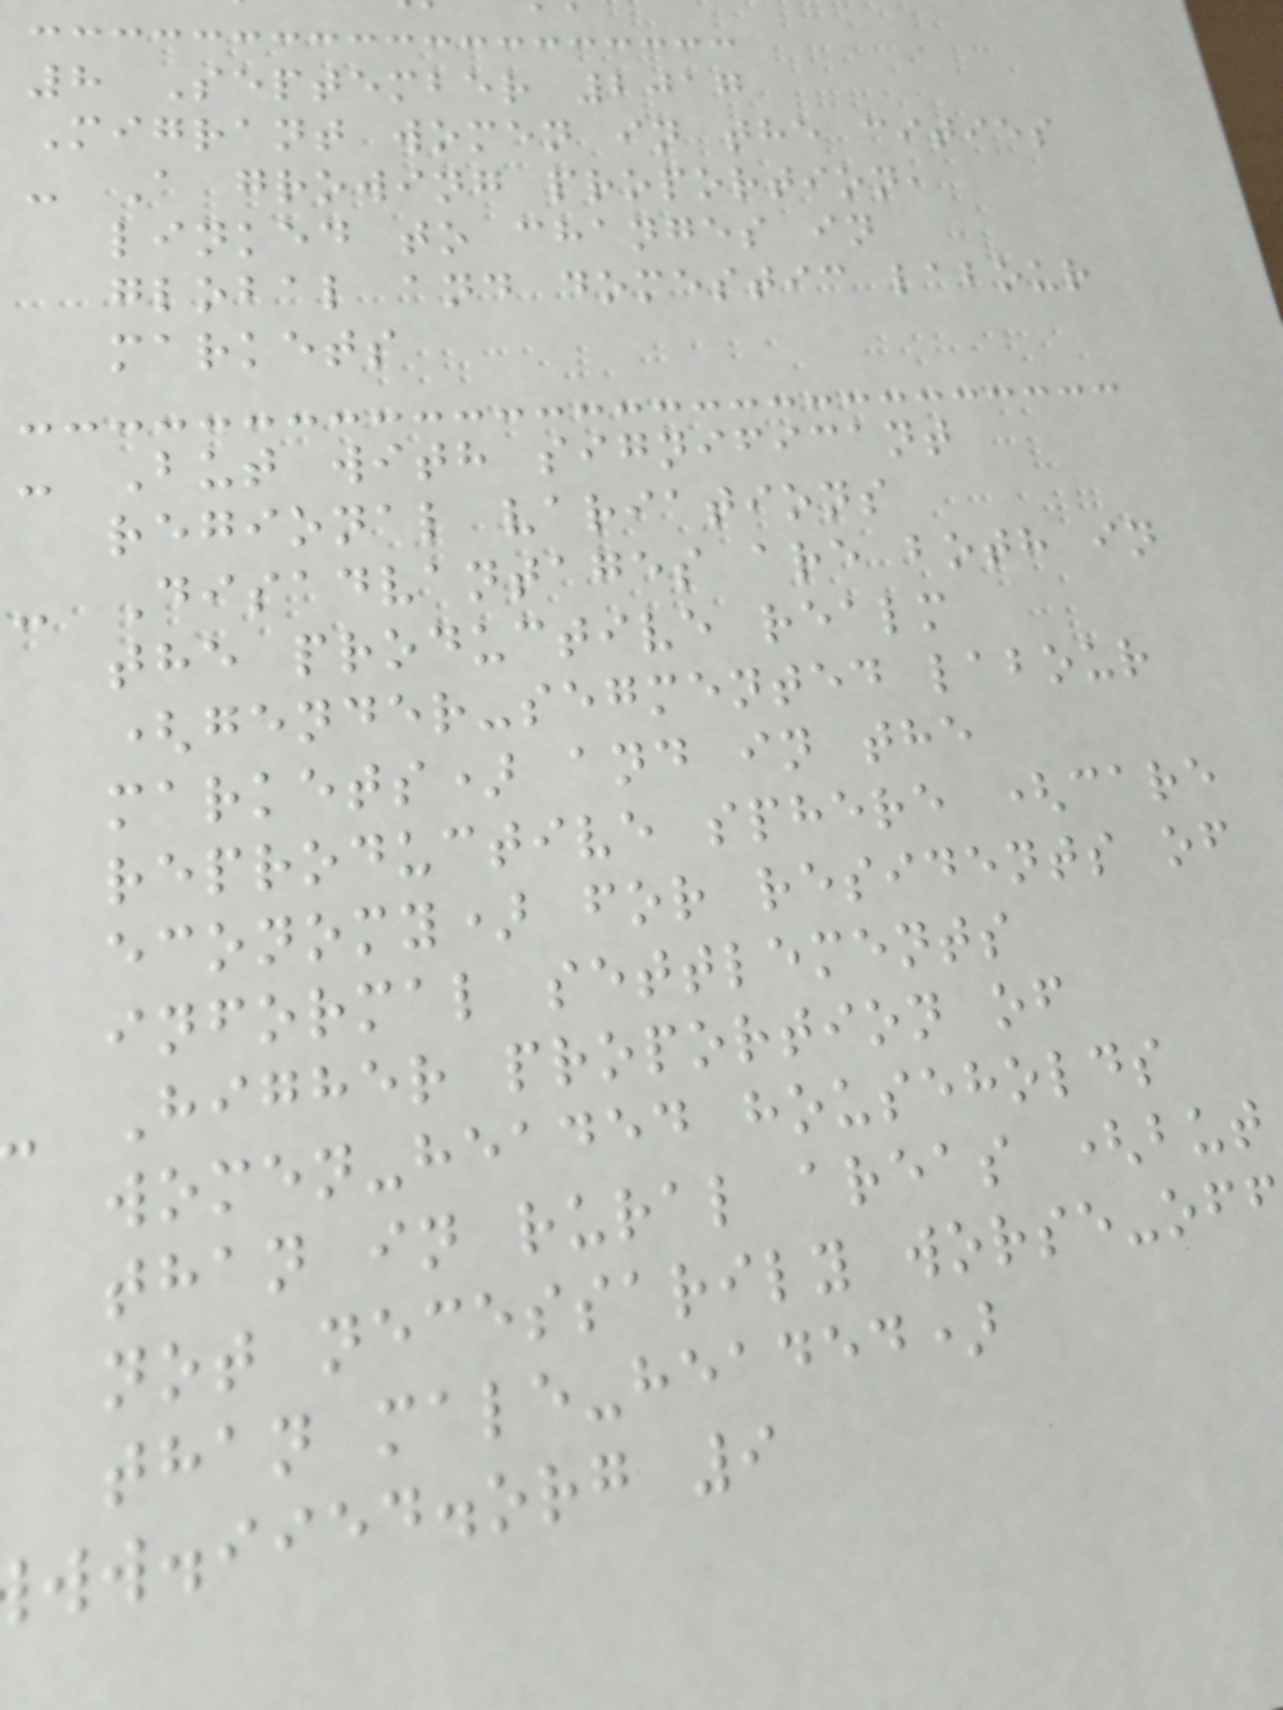8 September 2017
Migrant women in the cities
- A growing proportion,
linked to changes in
global and domestic labour
markets
- But with significant
regional variations
- Disadvantages are both in
the productive realm
(gender-segmented labour
markets) and in the
reproductive sphere (care
economy) for residents of
informal settlements
Higher proportion of
women-headed households
than in rural areas (but
not necessarily worse-off
than male-headed)
ww.iied.org 9
